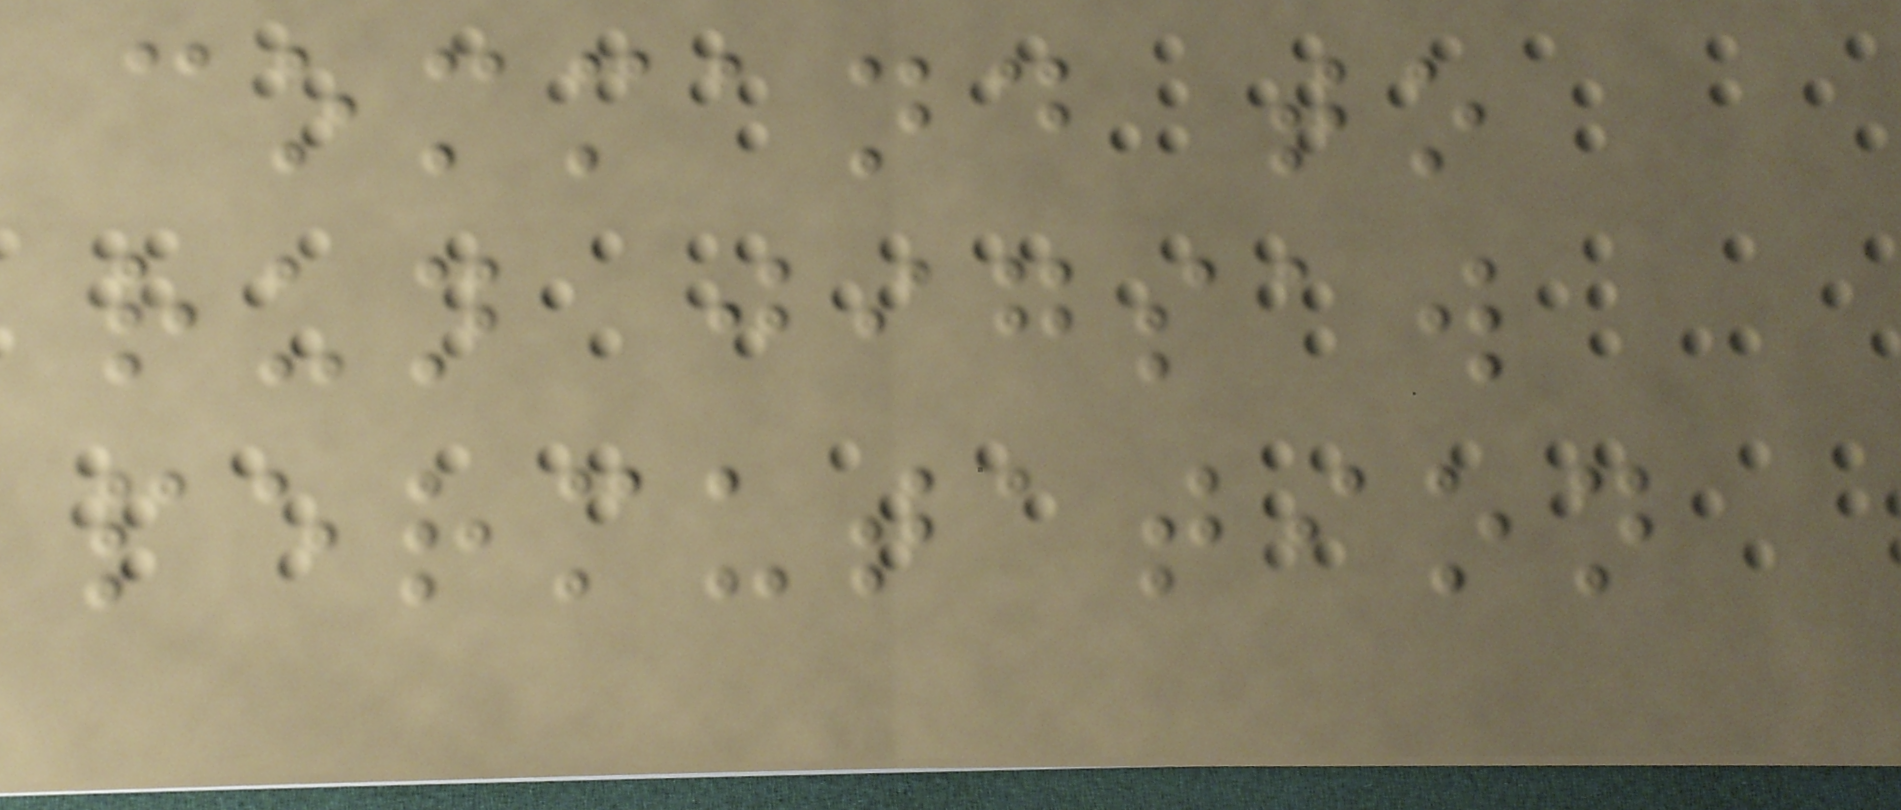command to
run jigsaw
permutation
